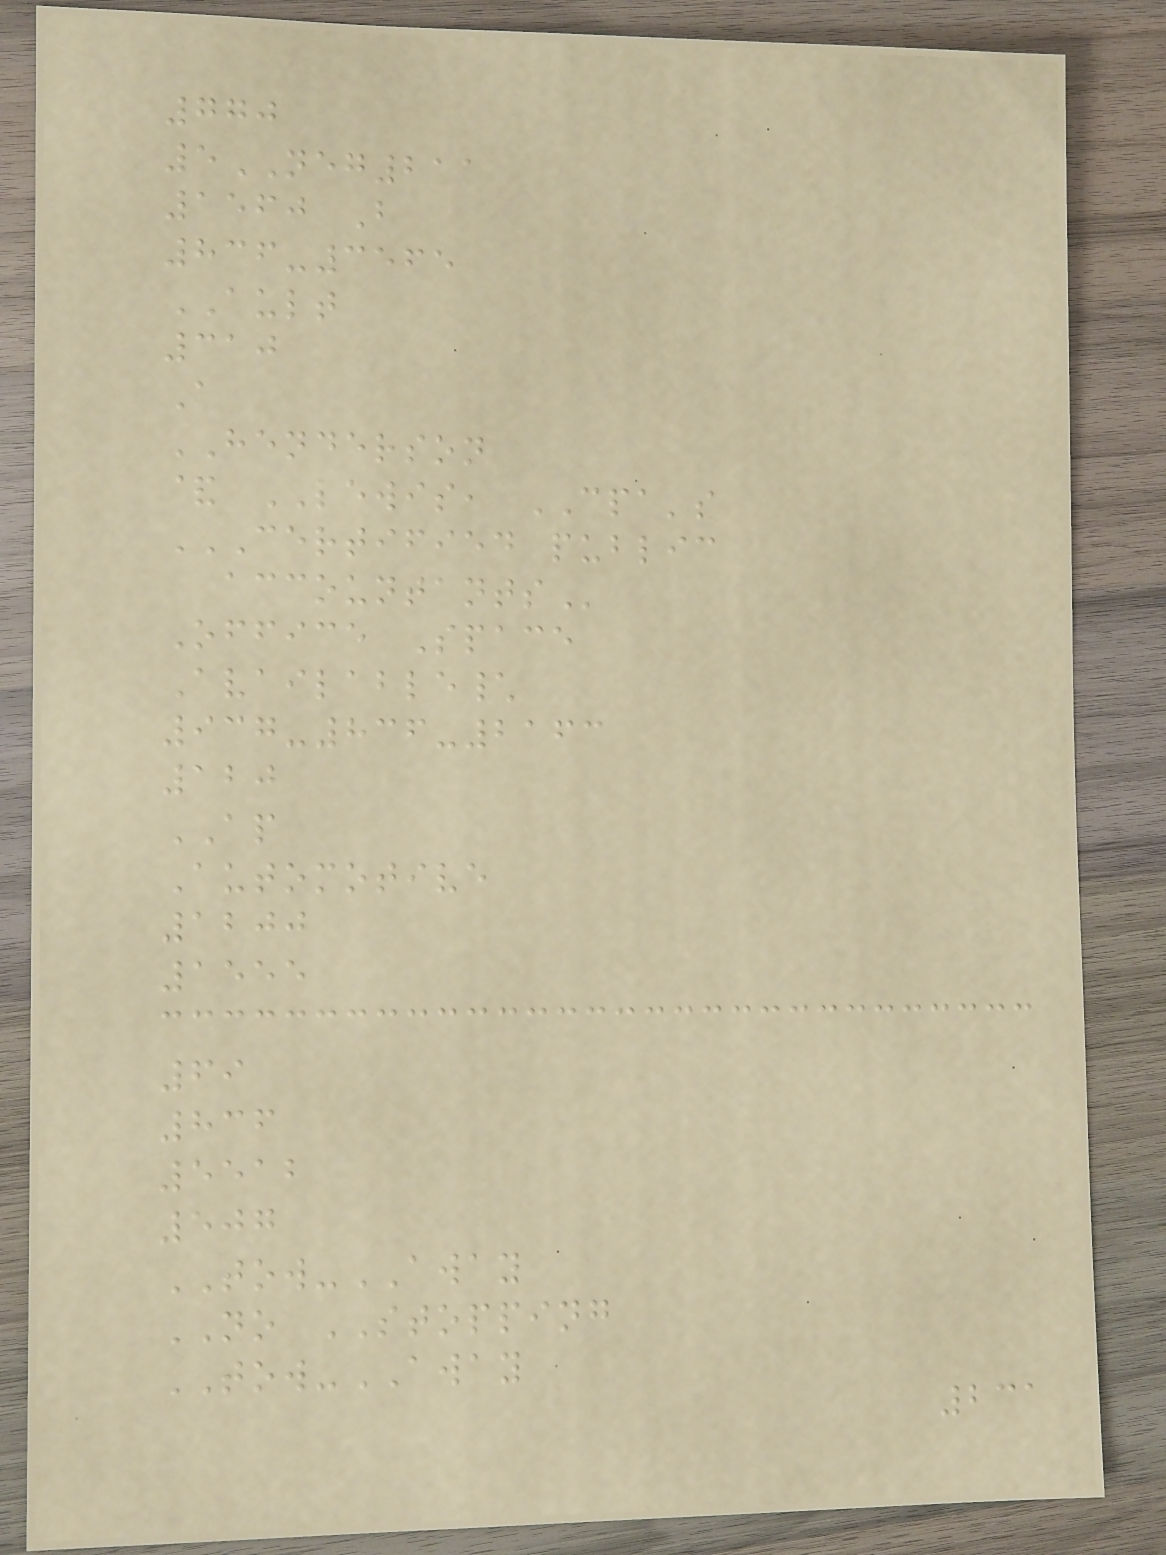770
5NEG211
1560 B
836-3565
AULT
310
A
HENDERSON
& LEWIS, CPA's
CERTIFIED PUBLIC
ACCOUNTANTS
Office Space
Available\
937-836-2163
120
AP
Automotive
1200
1555
69
836
5512
507
TOW-AWAY
NO STOPPING
TOW-AWAY
231
